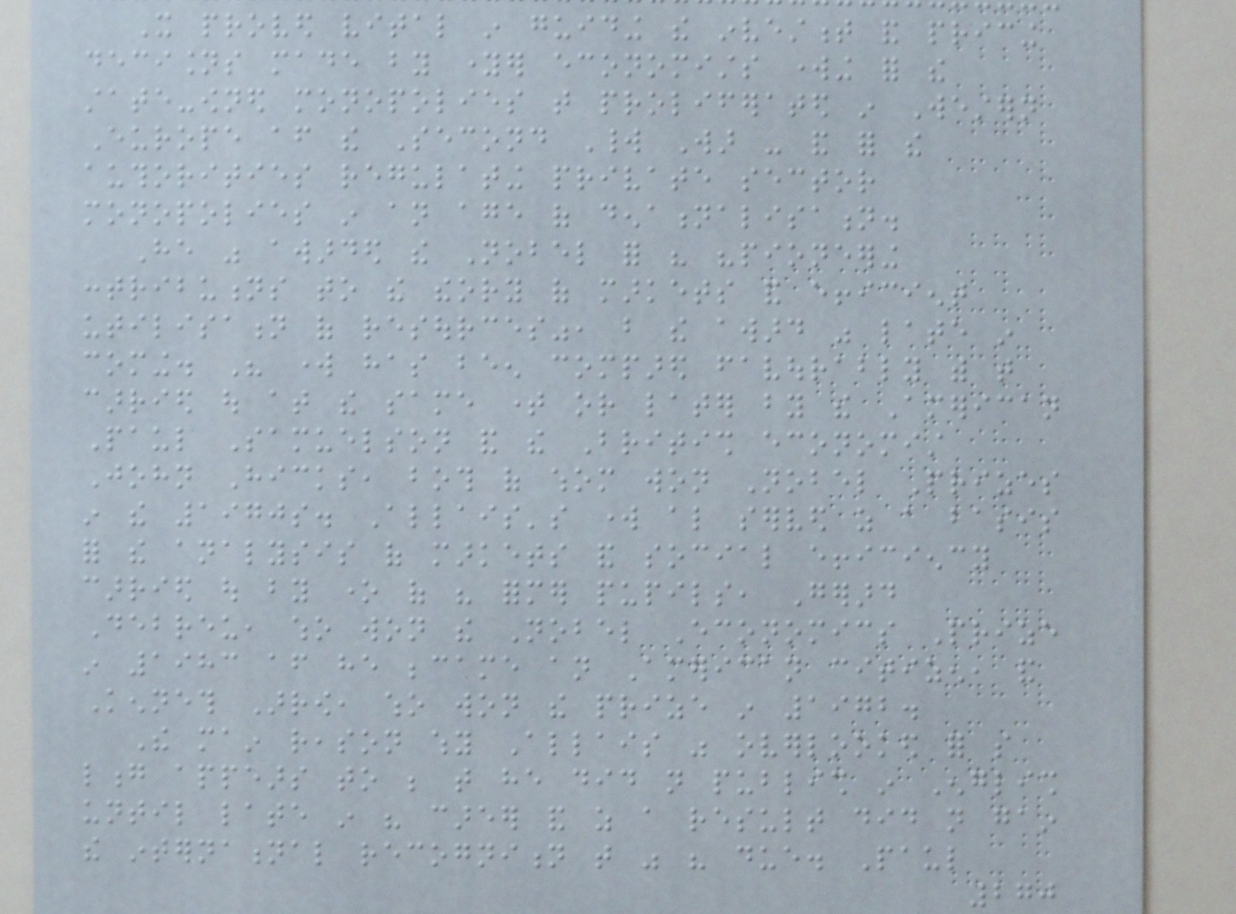It proved vital in guiding the investment and pricing
decisions made by younger economists working for the
state-owned monopolies that proliferated in Western
Europe after the Second World War - and for the
authorities regulating private sector
monopolies in an age of denationalisation.
He was awarded the Nobel for his "pioneering
contributions to the theory of markets and efficient
utilisation of resources", but the award was late in
coming. His work has been compared favourably with that
carried out at the same time or later by the American
Paul Samuelson and the British economist
John Hicks, both of whom won Nobel Prizes
in the 1970s. Allais's work also served as a basis
for the analysis of markets and social efficiency
carried out by one of his former pupils, Gerard
Debreu, who won the Nobel Economics Prize
in 1983 after he became an American citizen, and
Kenneth Arrow, who won the prize in 1972.
The main reason why Allais was overlooked for so
long appears to be that he did not publish in English
until late in his career and as a result did not gain
the international recognition that was his due. Paul
270
